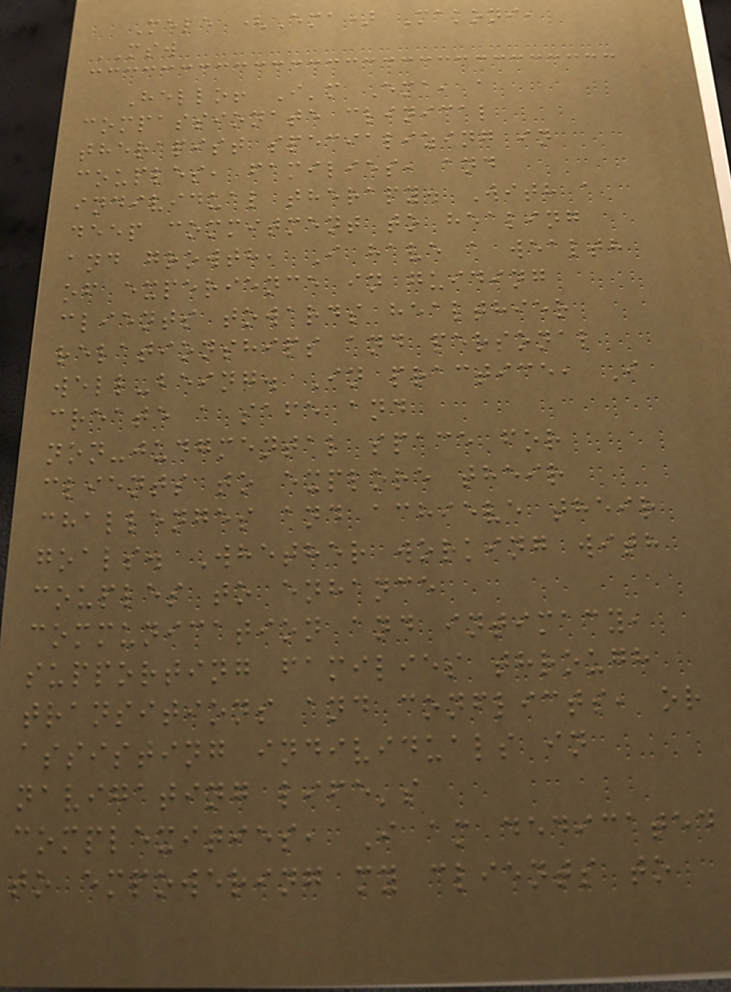Mele (Ema) Makoni,
MSW
Hello! I'm Ema, a
compassionate clinical
therapist specializing in
couples, families, and
individual therapy. With a
deep commitment to healing
and growth, I have a wealth
of experience in guiding
clients towards healthier
relationships and personal
well-being. In practice, I
create a safe and
non-judgmental space for
clients to explore their
challenges and achieve their
goals. Whether working with
couples to enhance
communication and intimacy,
supporting families through
transitions and conflicts, or
assisting individuals in
navigating life's
complexities, I am dedicated
to empowering my clients to
